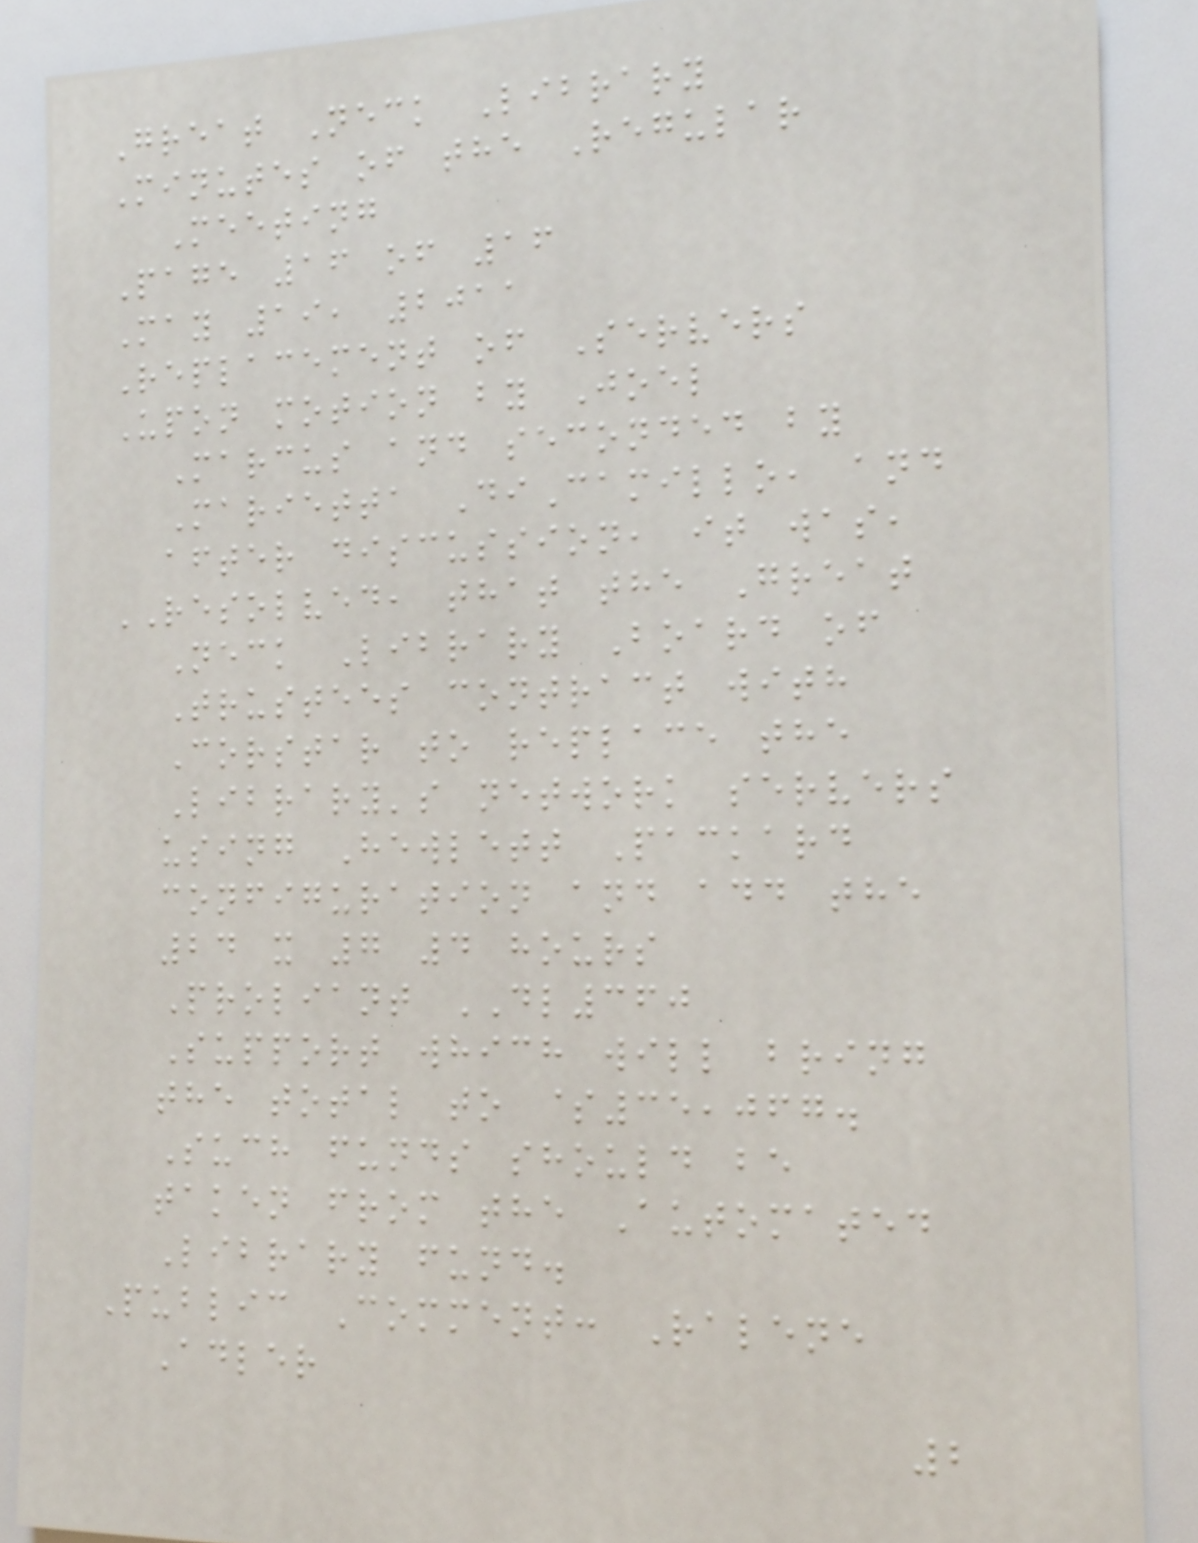Great Neck Library
Minutes of the Regular
Meeting
Page 16 of 16
May 19, 2011
Replacement of Servers
Upon motion by Joel
Marcus and seconded by
Marietta DiCamillo, and
after discussion, it was,
RESOLVED, that the Great
Neck Library Board of
Trustees contract with
Corstar to replace the
Library's network servers
using Hewlett Packard
configuration and add the
24 x 7 4 hours
Proliant DL360
Support which will bring
the total to $35,067.
Such funds should be
taken from the Automated
Library fund.
Public Comment: Ralene
Adler
2
